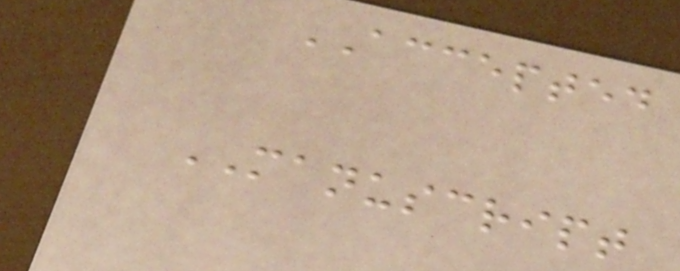ACCEPTED
MANUSCRIPT
